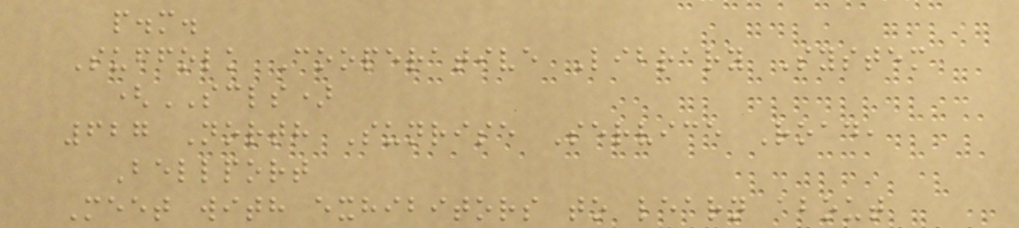p.m.
Suffolk Cooperative Library System
(SCLS)
627 North Sunrise Service Road,
Bellport
Meet with exhibitors to learn about
